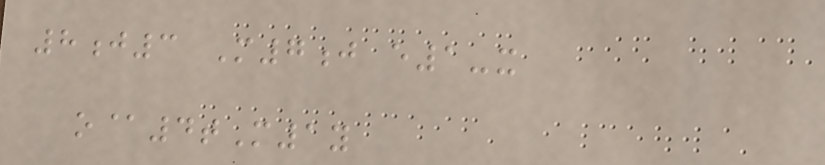8j3 M7j e1-x
o@4tM1y
